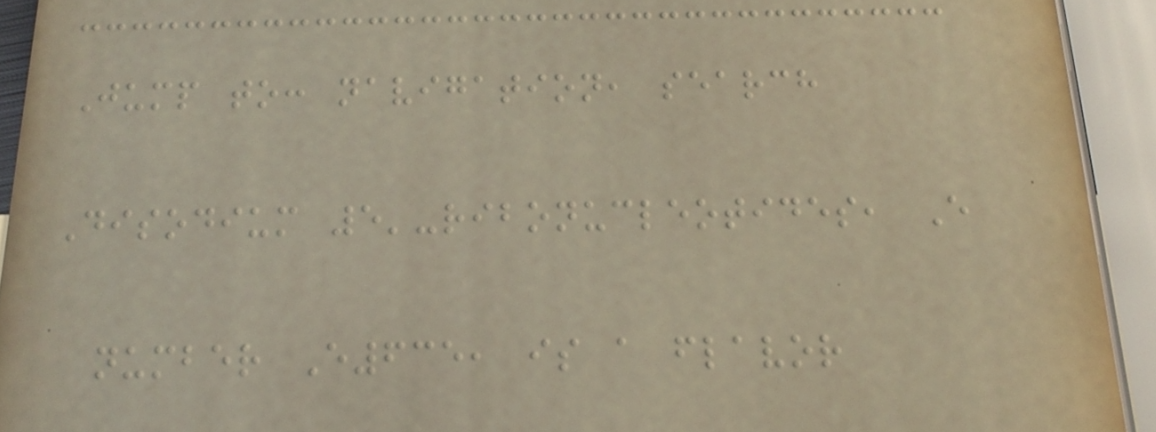Jump to: navigation, search
Disodium 5'-ribonucleotides, E
number E635, is a flavor
